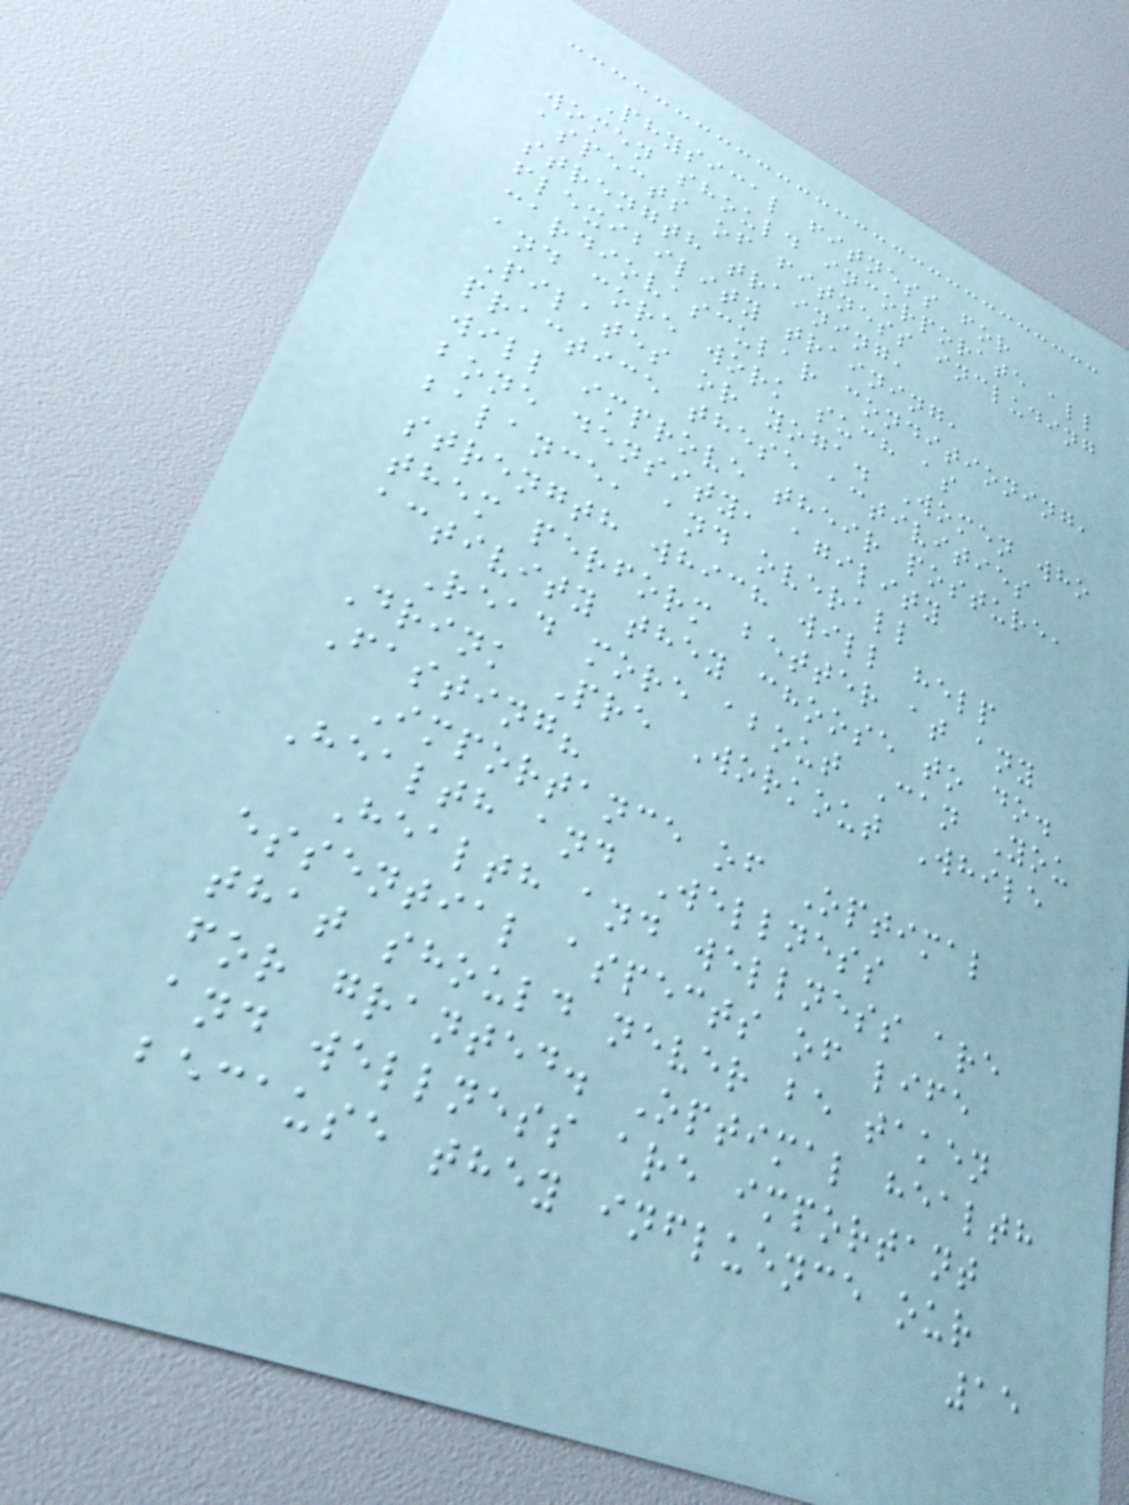Physical fitness for
women should incorporate all
aspects of fitness including
strength training,
flexibility training,
cardiovascular conditioning,
and core work such as
Pilates or yoga. Women who
practice these activities
will improve their posture,
bone density, agility
balance, and overall
strength which will help
them perform better at any
activity they choose to do.
Read more about Can You
Drink Pre Workout While
Fasting?
Importance of Optimal
Health and Wellness
Health and wellness are
essential aspects of life
that should never be taken
for granted. Optimal health
and wellness are important
because they influence our
15
